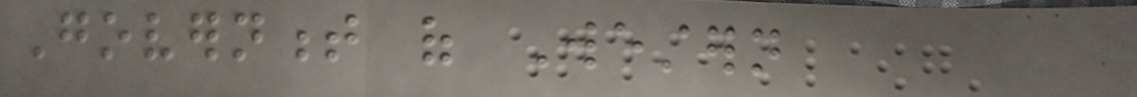Government of Western
